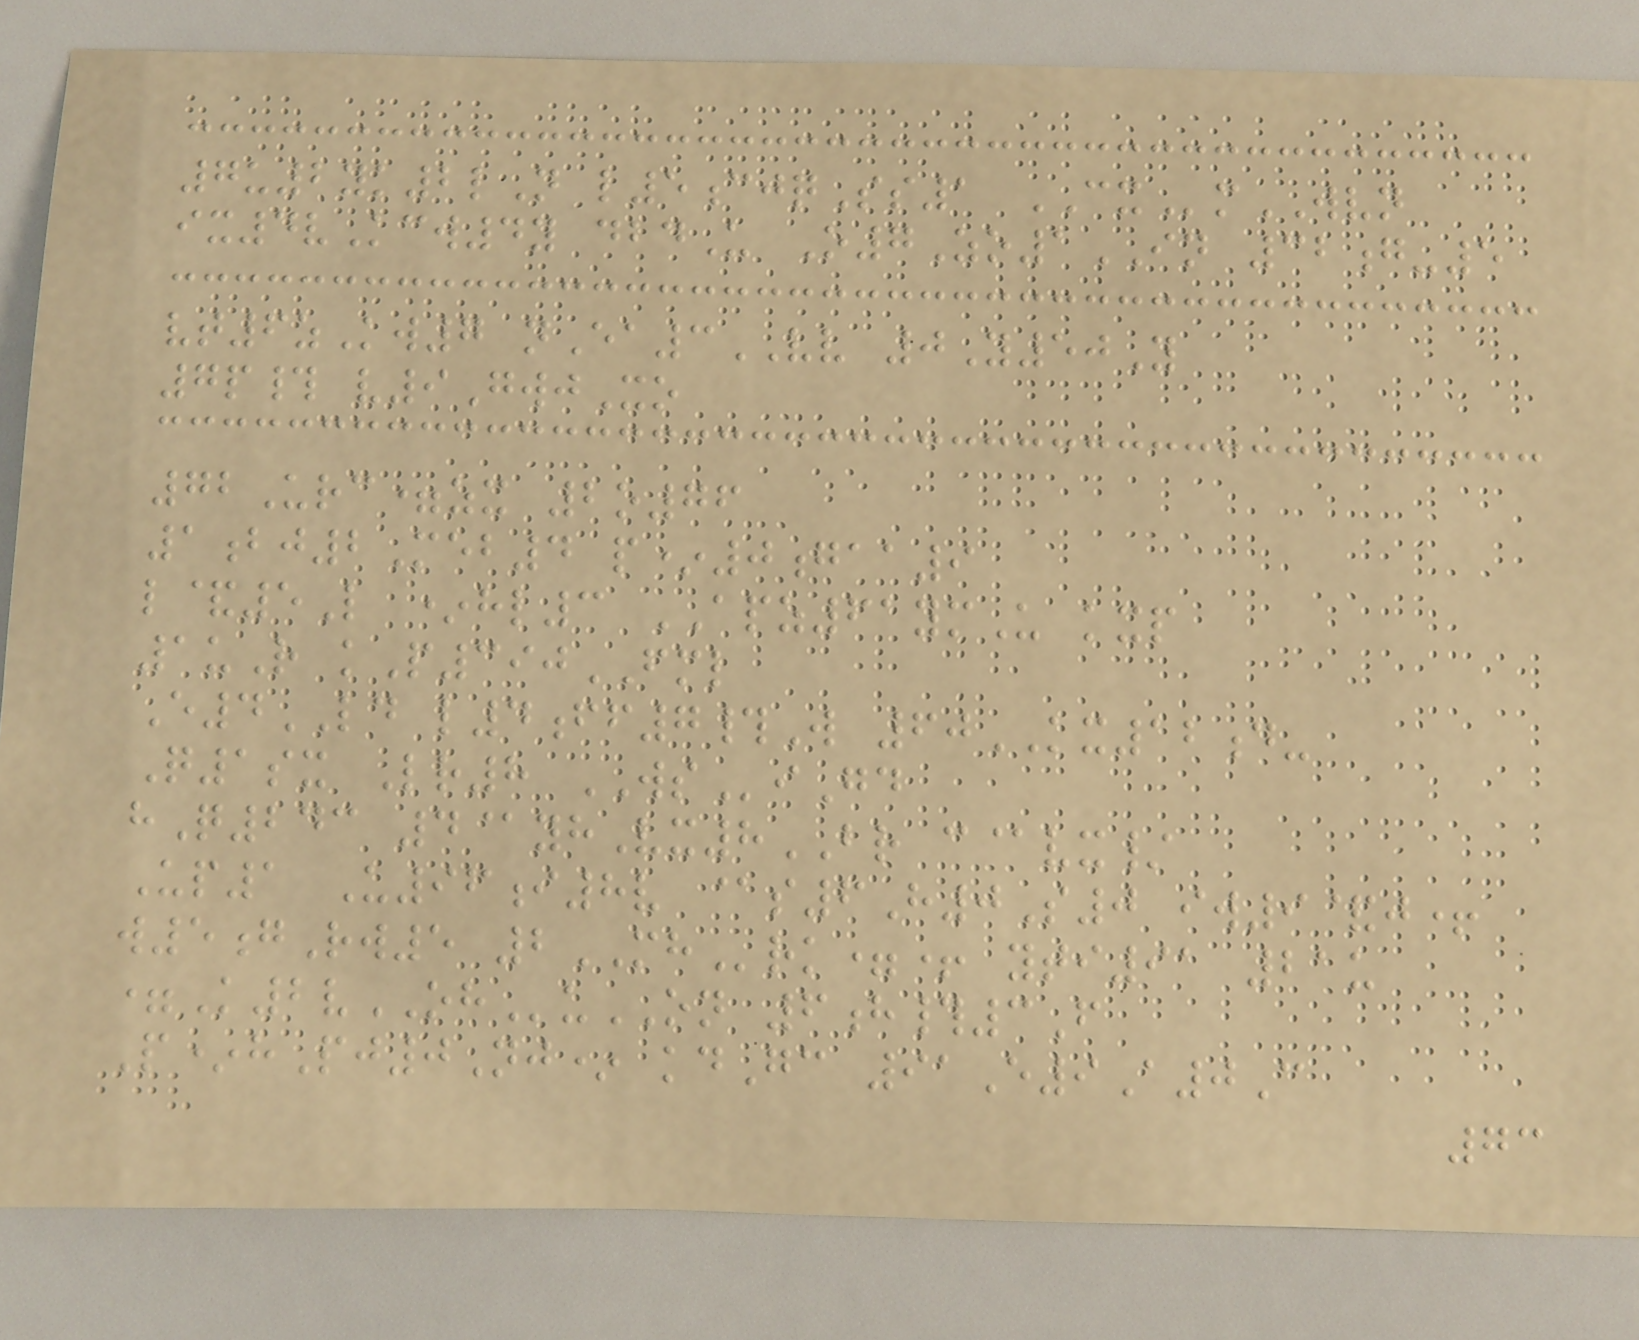7u2yk2lN l5cjqSs1 CXmWVN
ix4vKcw4y dbdU O7Zo1IN 32g-5
vt6zKw7 nEa3VV 0Y50Y
7p# v9GwjXo
72Urc=zx 2o76
1bj2Meb4 p*0gaa9
l&5L *hl3 APZ61ymU kxp
1uR kP390FML
E4LD l4ff7#W 60KX12d-
Q1sx Lr8 WSiGd
hQ243 4@yhVx8BR c@vx/
Up1 U96i8v @s6H0S0 iw9&j+
w5gRw5 2MHrk=+ yti91 21u
=K2vOHuON 6h#3F
P*hPj0Nj* kdGc 91E9A0C
73
